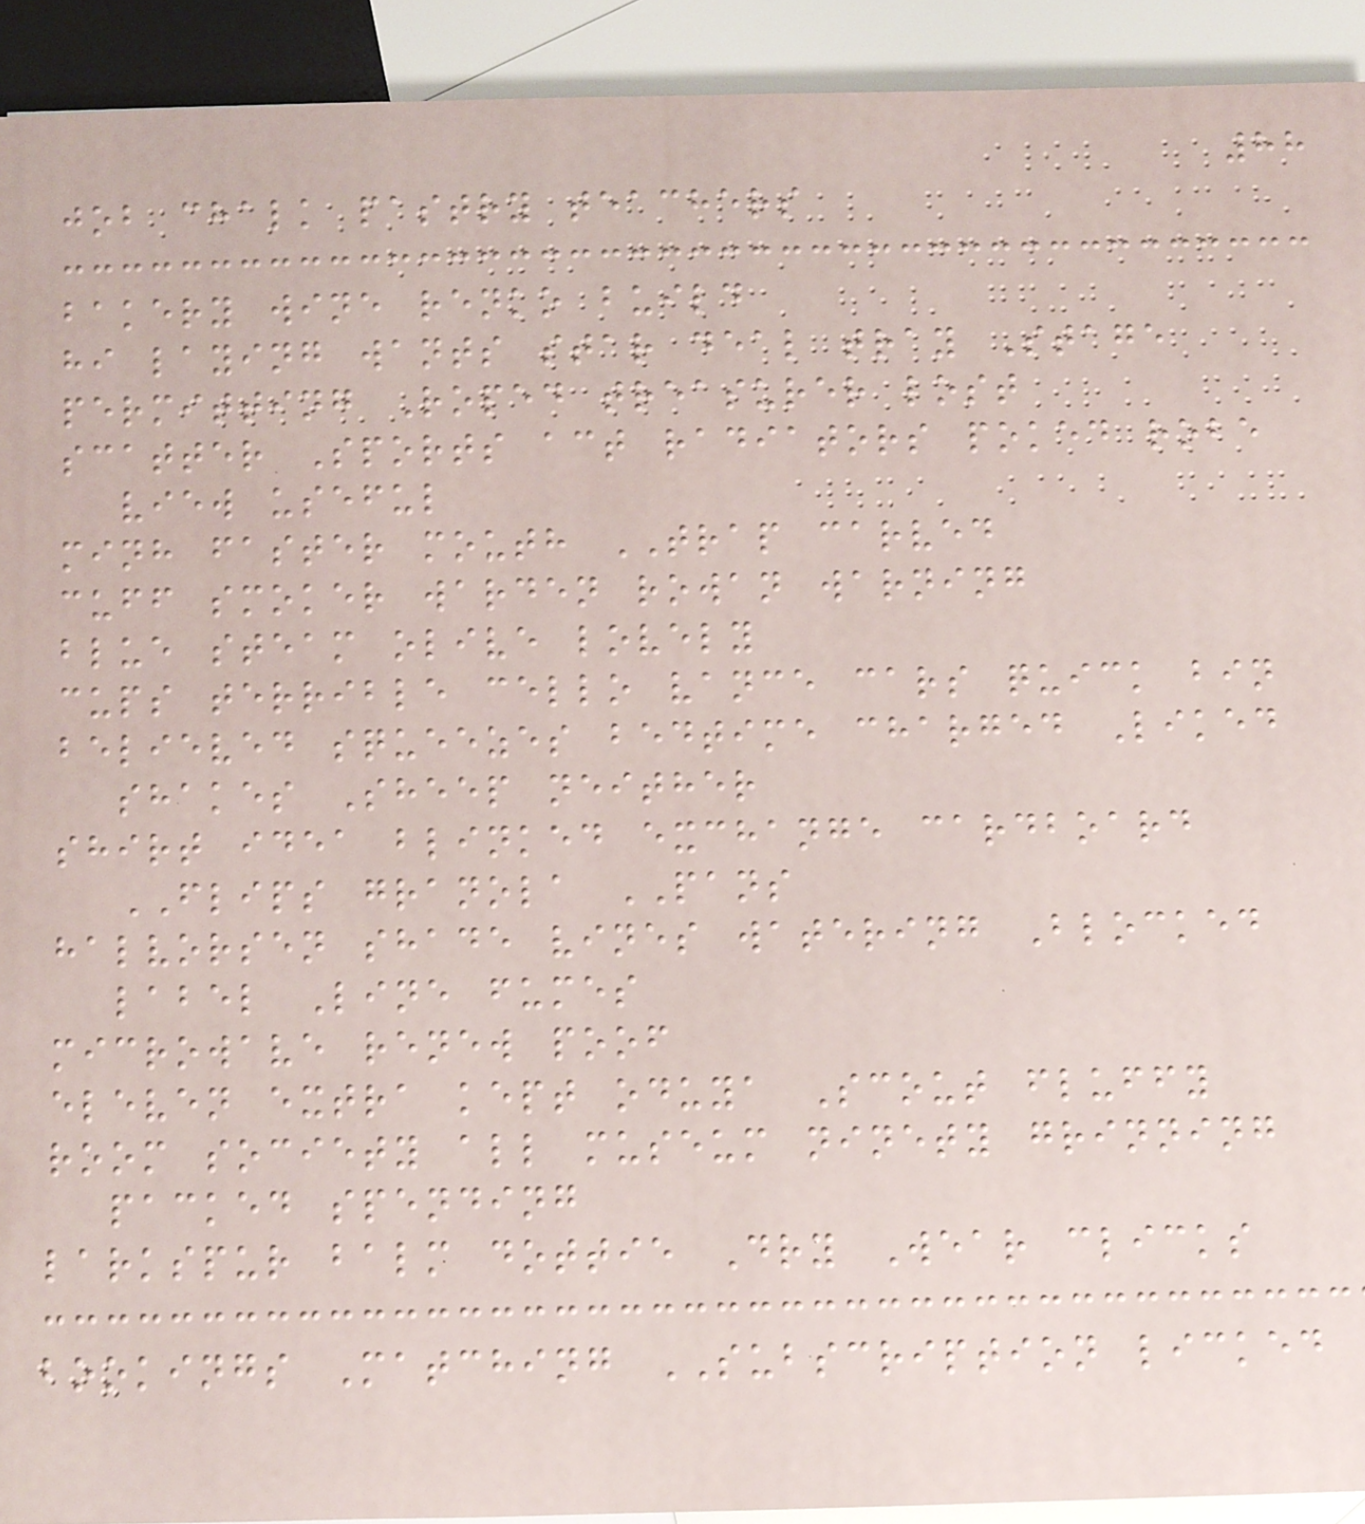88
job chalk pastry teachers
bakery wine renko build
hi laying wants star deal tray Stage
permitting Roped treasurer lost
scatter Sports act radiators poked robe
view useful
minh faster mouth TRAP carved
cuff smoker warden rowan warning
blue steam olive lovely
cups terrible cello vance cars quick bin
believed squeezes bedtime charged Liked
shakes Sheep neither
shirt idea blinked exchange cardboard
FLIPS granola PANS
halvorsen shade vines watering Blocked
label Line fumes
microwave renew poof
eleven extra kept oduya Scout fluffy
room society all museum ninety grinning
packed spending
larkspur balm dottie Dry Wear clicks
bookings Matching SUBSCRIPTION licked
